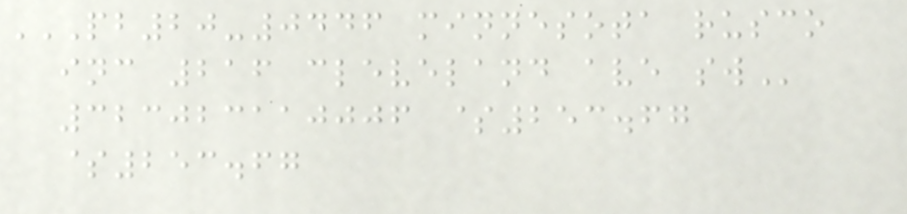PB20-0446 MINNESOTA RUSCO
INC 216 CLEVELAND AVE SW
323023110006 $253.67
$253.67
